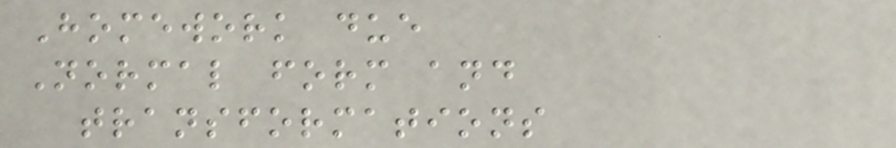Homework due
Normal form and
transformations
